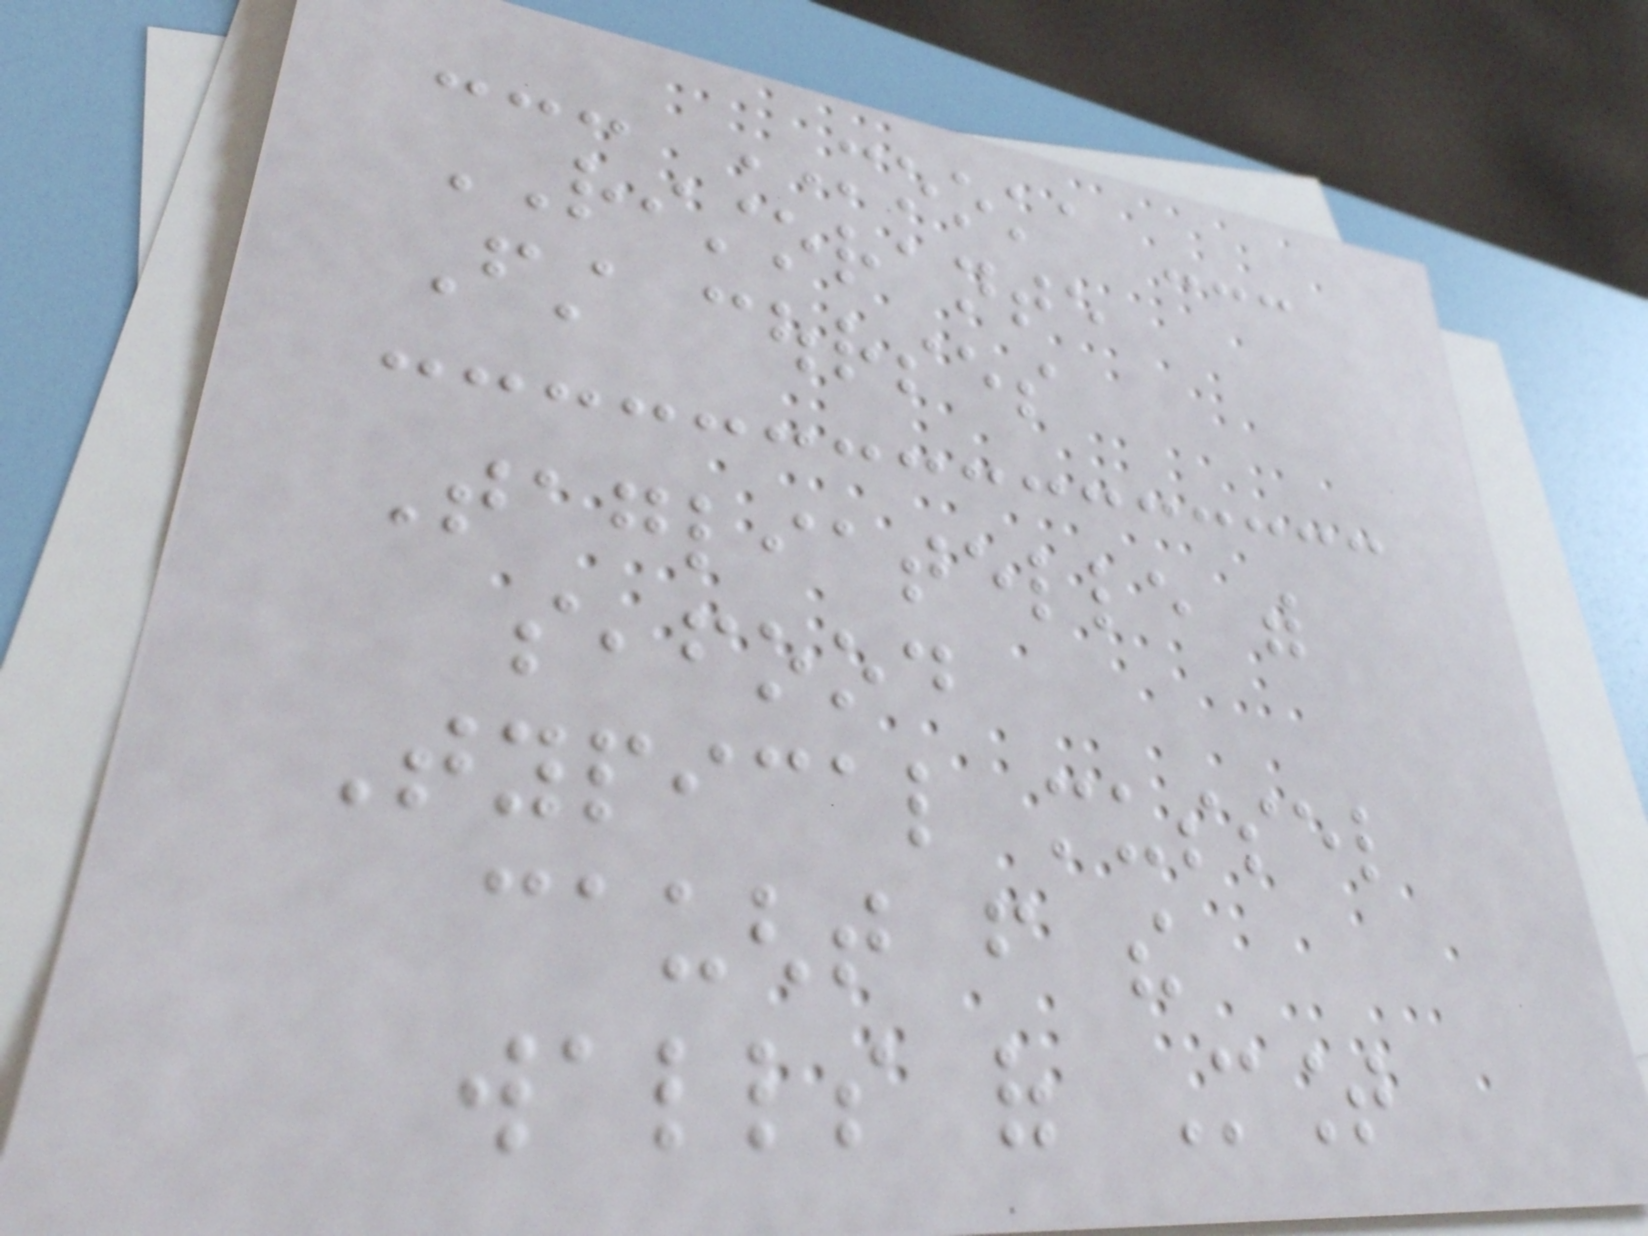--- MOOKA ---
RISTORANTE
First courses
Tagliatelle with
seafood
Typical mussel
caught from the
walls of Mount
